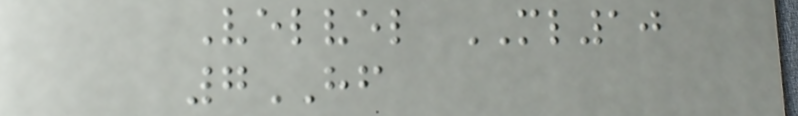Velvel ML10
7HF
